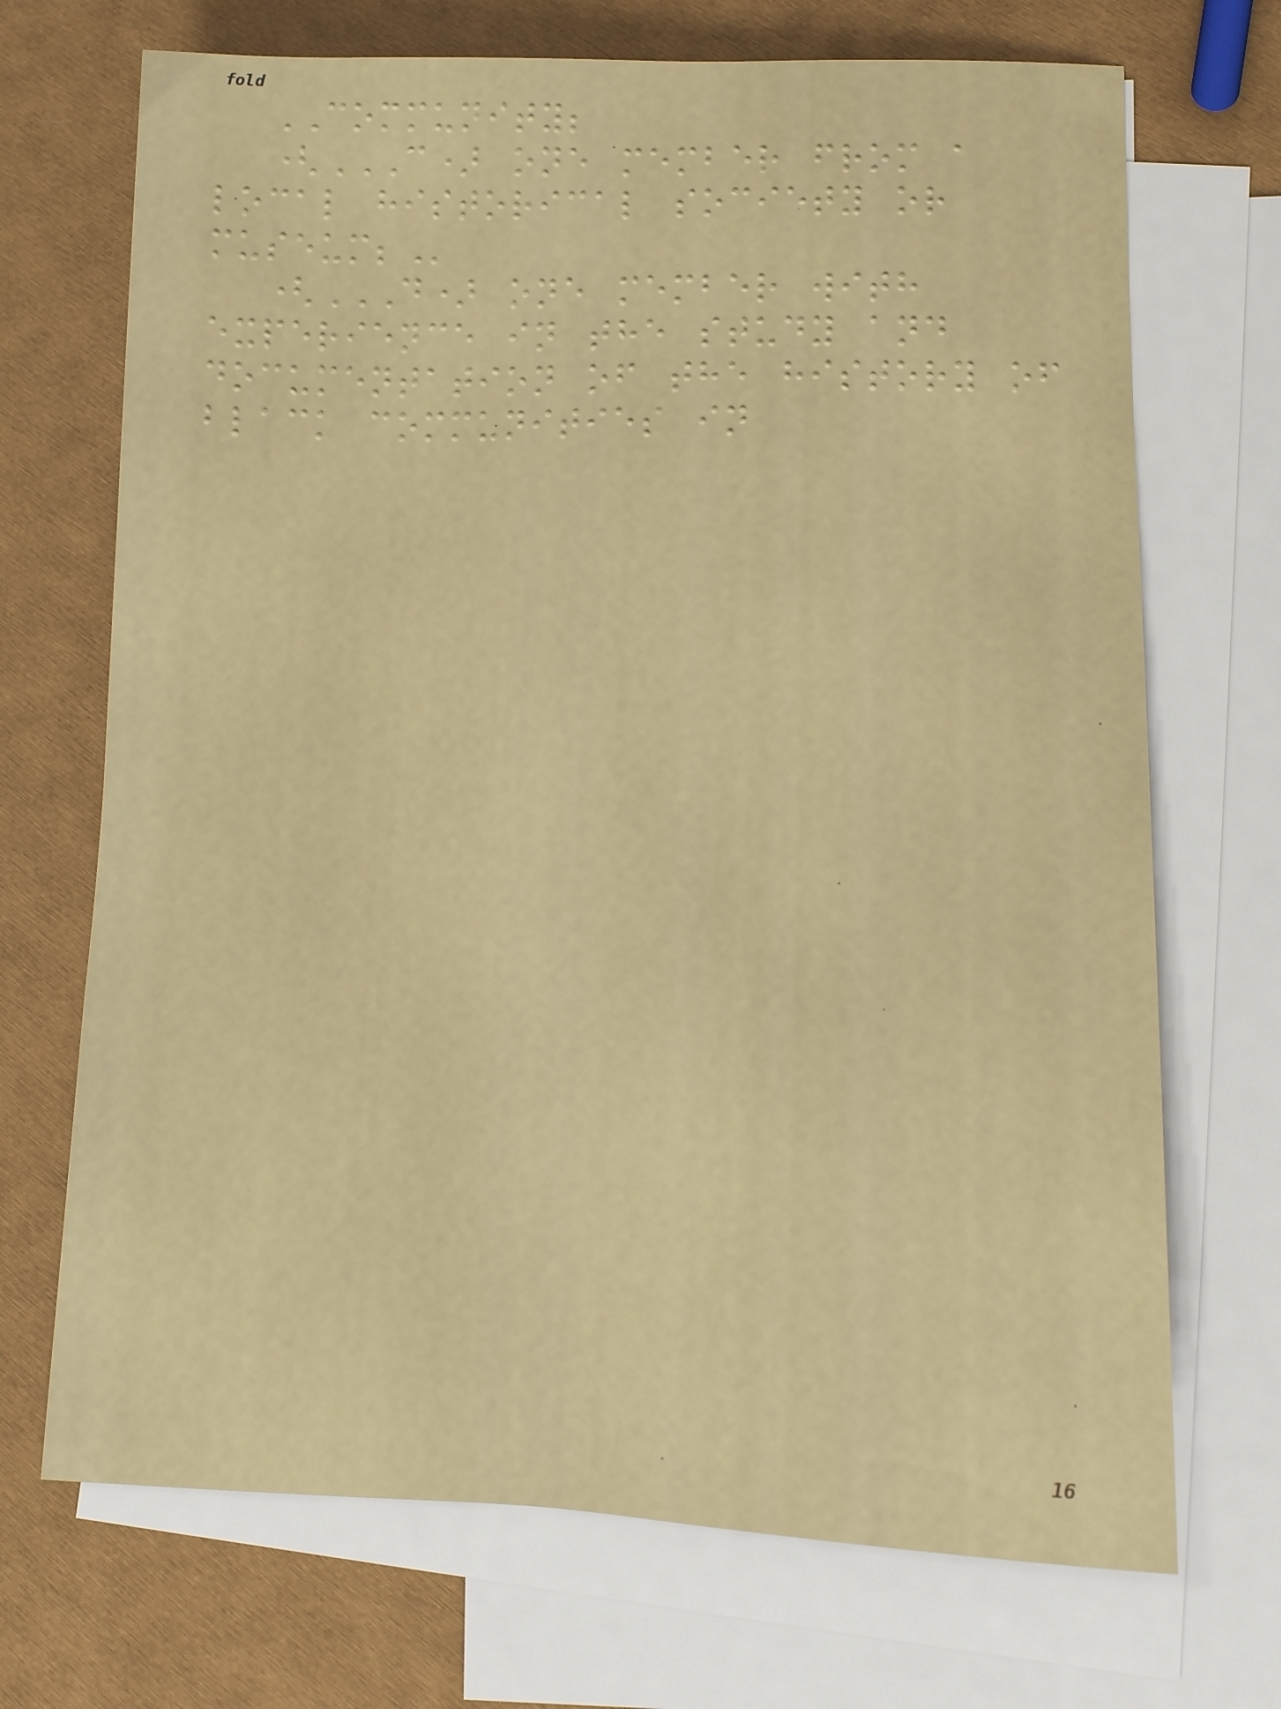COMMUNITY;
(C) ONE MEMBER FROM A
LOCAL HISTORICAL SOCIETY OR
MUSEUM;
(D) ONE MEMBER WITH
EXPERIENCE IN THE STUDY AND
DOCUMENTATION OF THE HISTORY OF
BLACK COMMUNITIES IN
